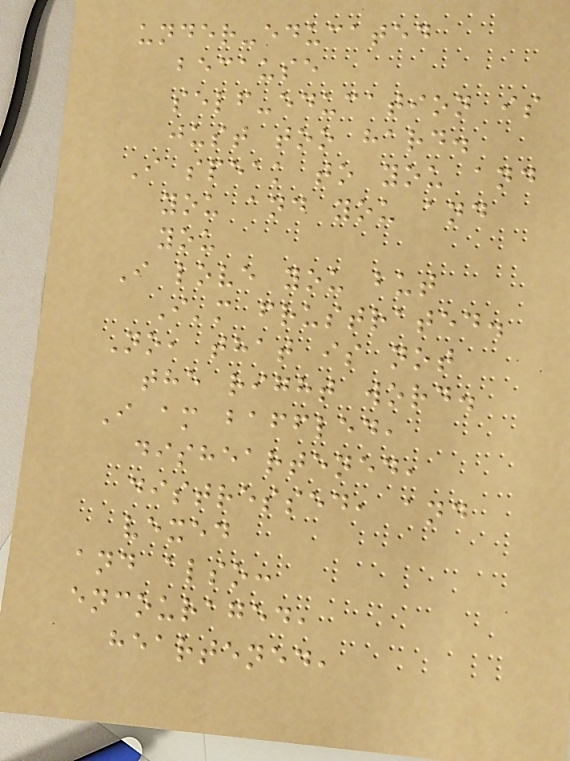under-educated
because
self-education is
just too hard.
I speak to you and
you and you and
you
I love you but
I'm frustrated.
No, that is not
the right word.
I am baffled,
disheartened,
distressed, and
vexed
and also:
encouraged,
heartened,
